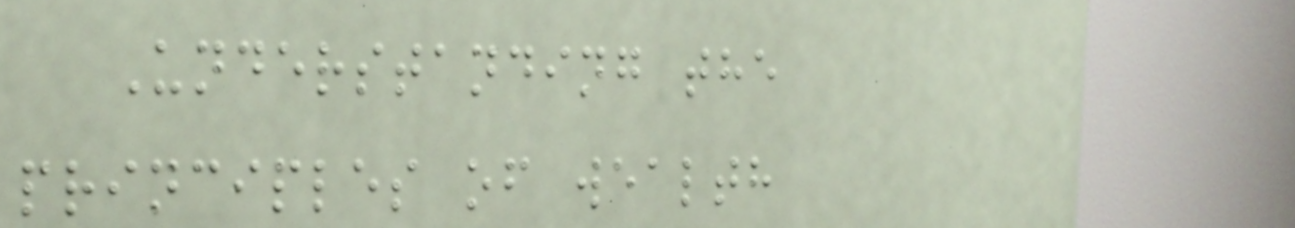Understanding the
principles of wealth
